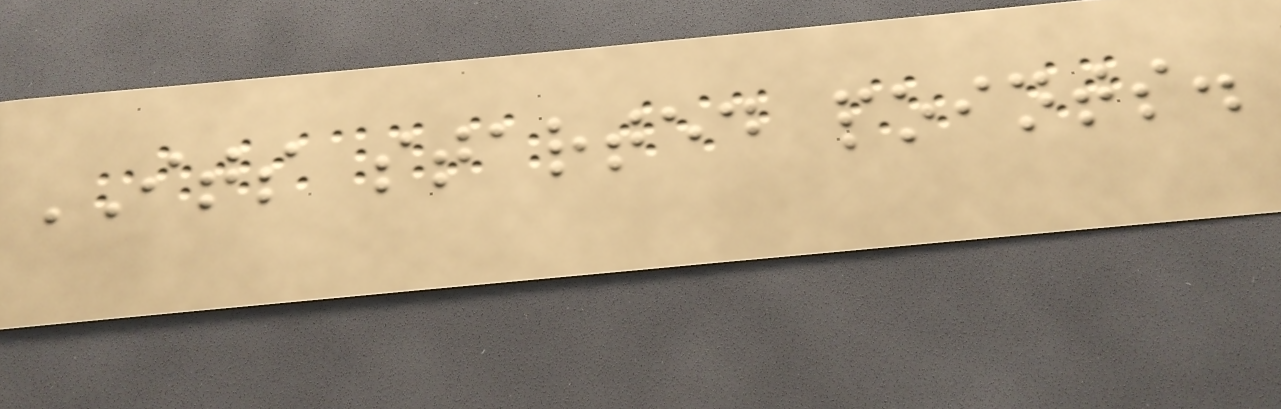ITS started points.
